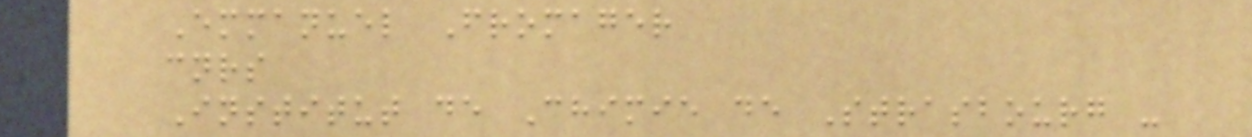Emmanuel Fromager
cnrs
Institut de Chimie de Strasbourg -
